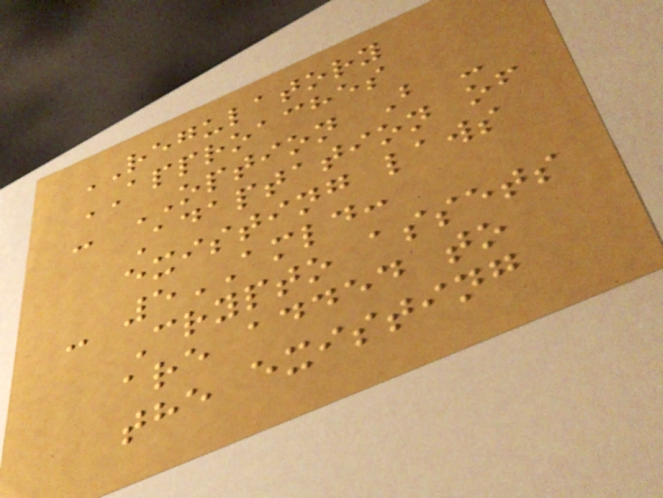REGULATORY
APPROACHES
- OPTION B -
Adaptation of
existing laws
- 5AMLD:
Crypto assets
are added to
the existing
